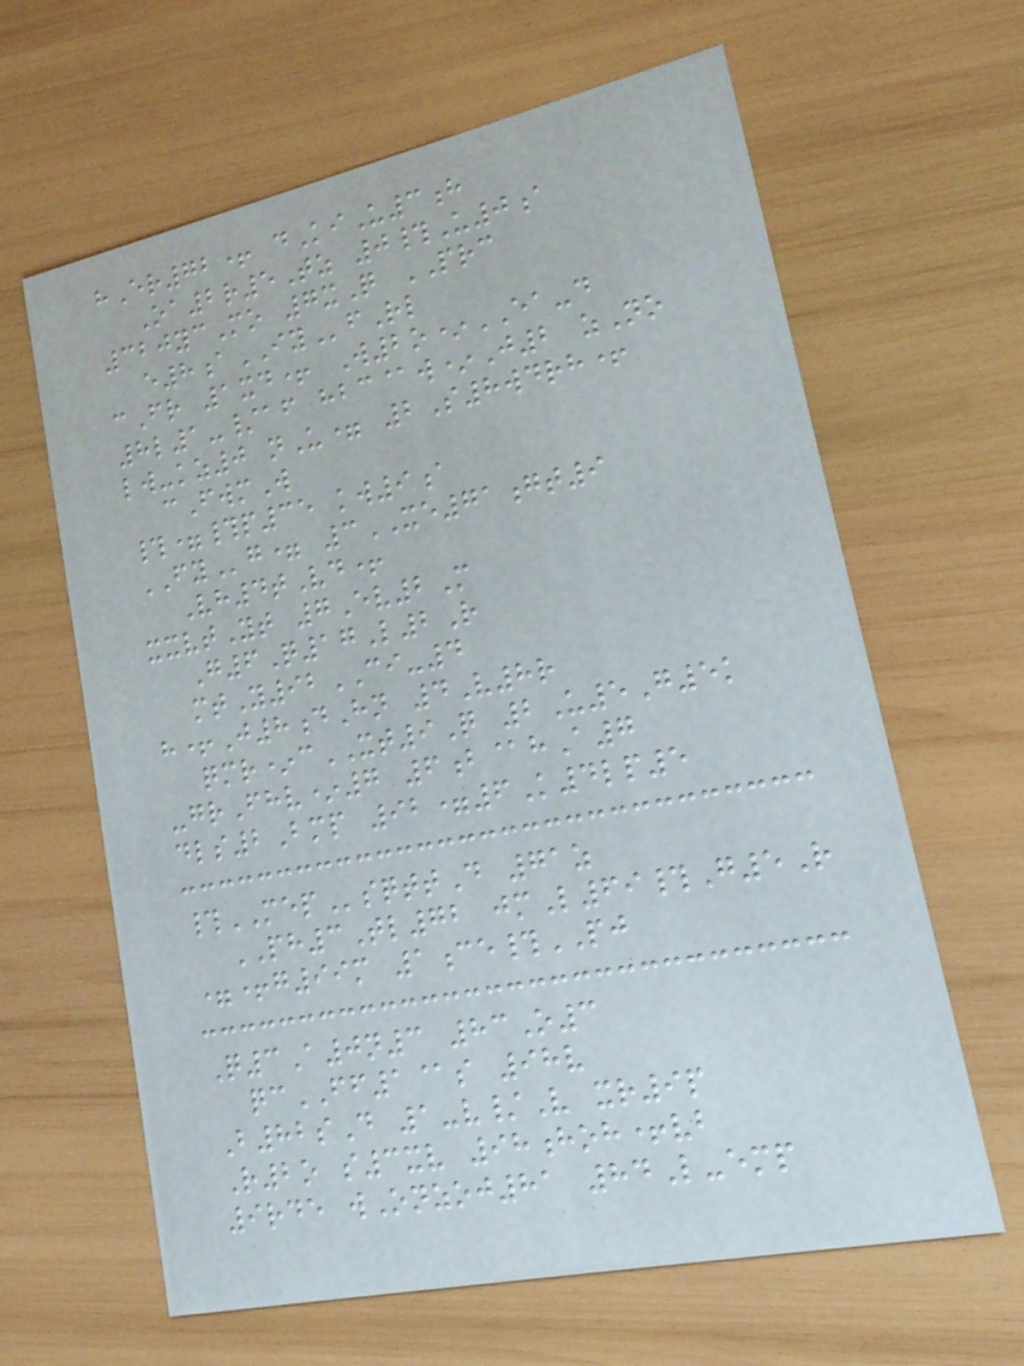hEr72+ dKiU3h
Oa2r5Tz 0#U0a
320ycMo 7xQ PRC
e8aIYfRl
cFr 1xd+ W2o*EA-d
8l1-/af hbc@w*J2 zNo
lw-kz0 nU= 2S8wdrh+
cFwmW
#=#p35 kw9a
FYg= 3XE71gt9
Vh4tVd+
xxvtYt 7Ev2M
G6Q17L2R
mtY92CI-4
h+J8dHn 4V8r
qmr*cXT9Q 2U5G5k
-grFhv*7 6b@hA7
dls2Bmp 92=6K4lp5
#MEPsqttD 71z
PH3Tl72 jmL69#G5R
=+g99m 1ce#PJ
Q3A0n3 83O3
qcFF1@s 98v
B82sD 1-v/V xr9p
R2o s3xv 98hoh+vb
9rde wOnzoj81 84L-emp
